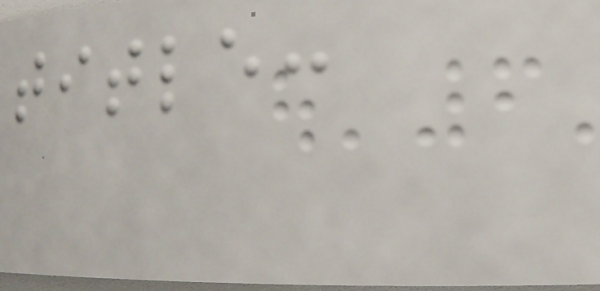title:
